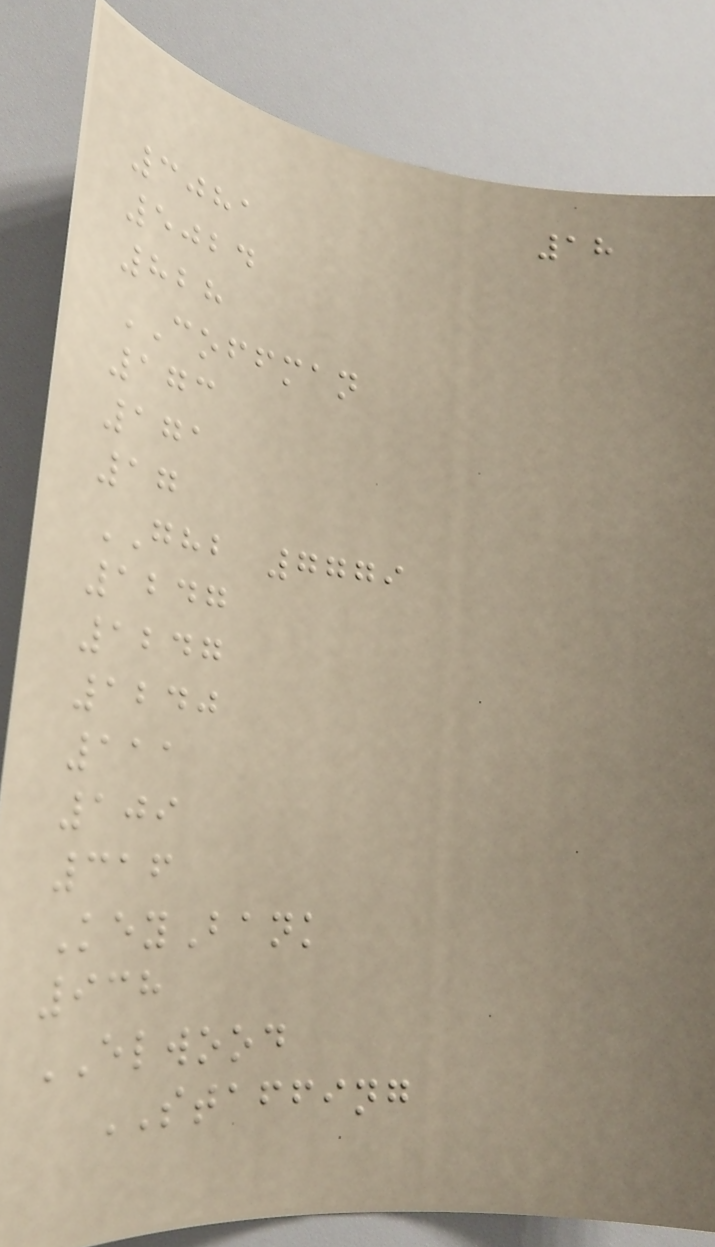18
3081
5024
828
COFFMAN
173
171
17
GHB 7779
1247
1247
1240
111
109
316
KeyBank
938
ELWOOD
STAFFING
